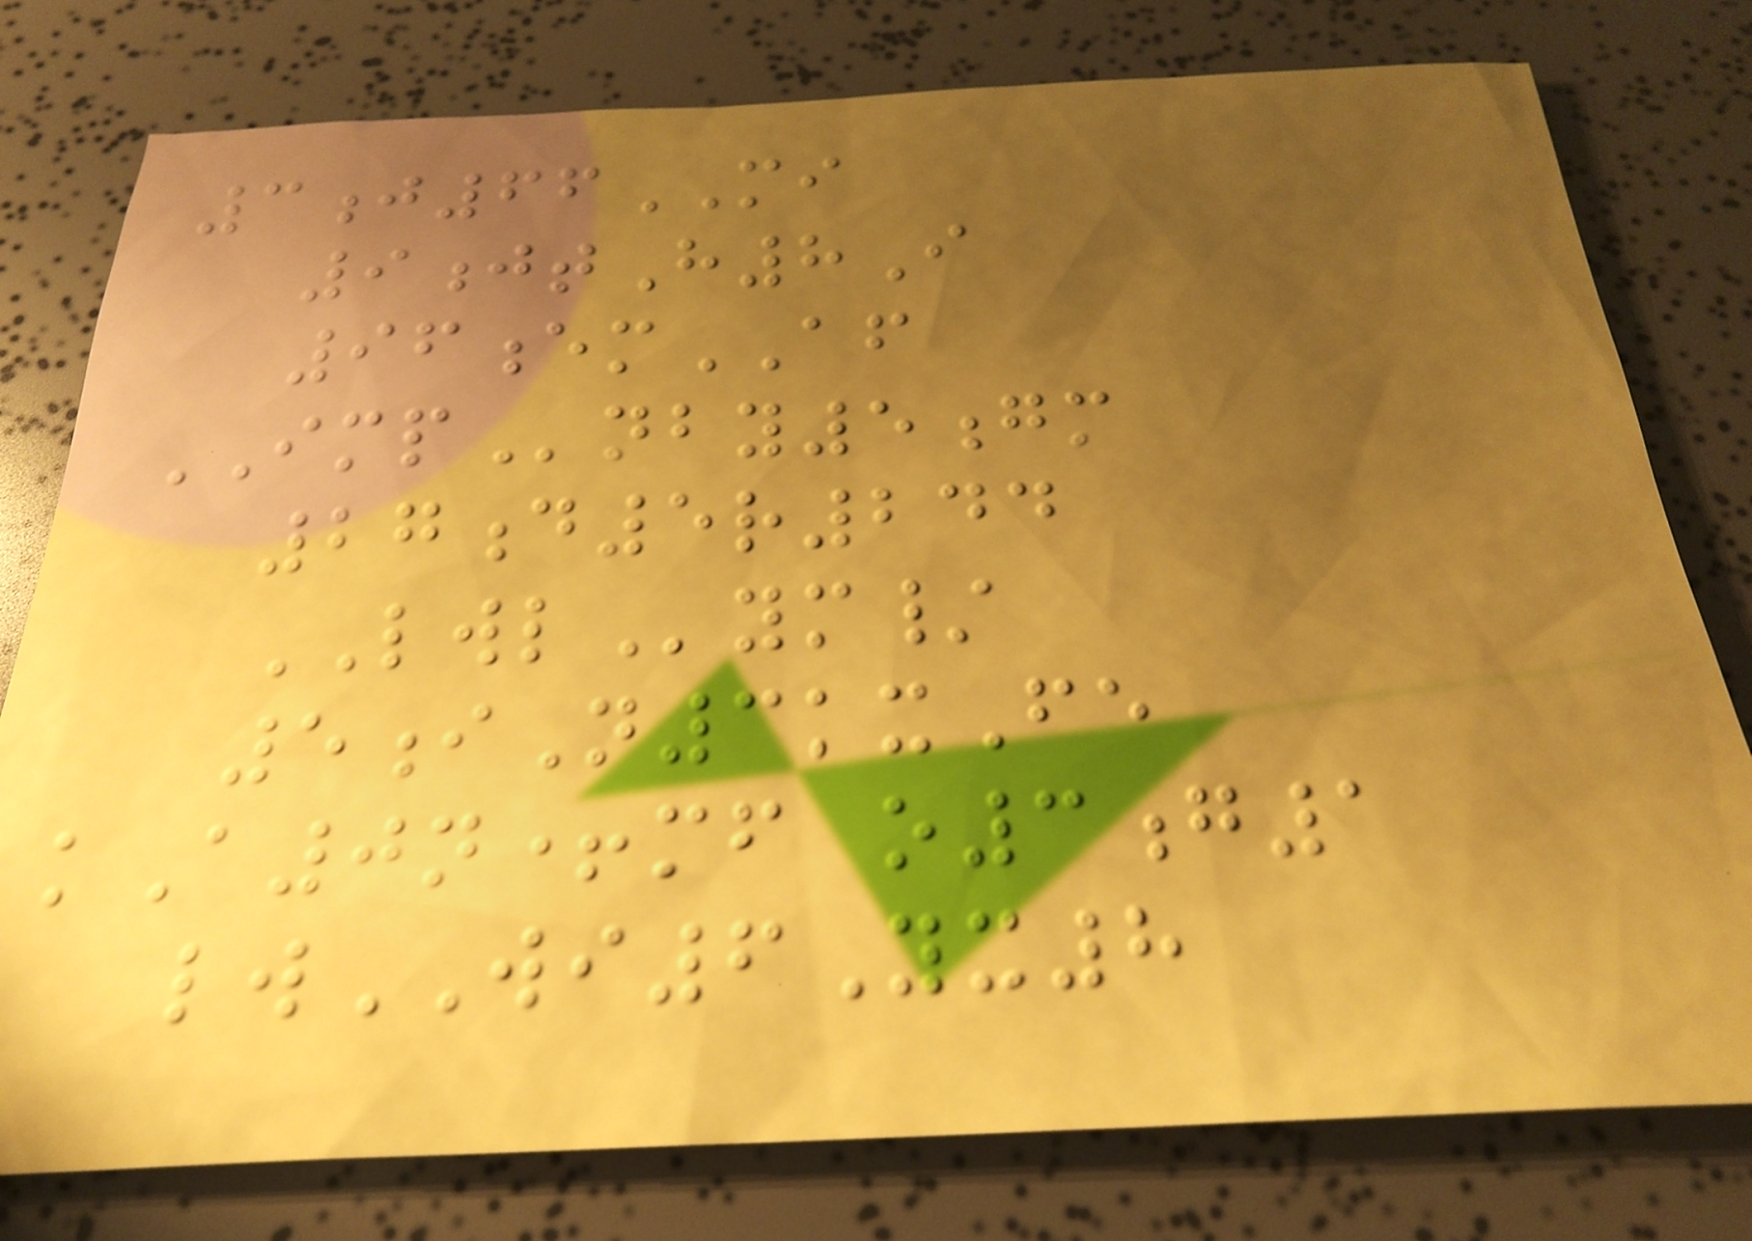3j66MI
9jtH8I
96emAF
IMPnby5gm
27d5r244
LWLym/
5iN3kxFe
kA0n+mf o3g1
lwWI6Yx8
